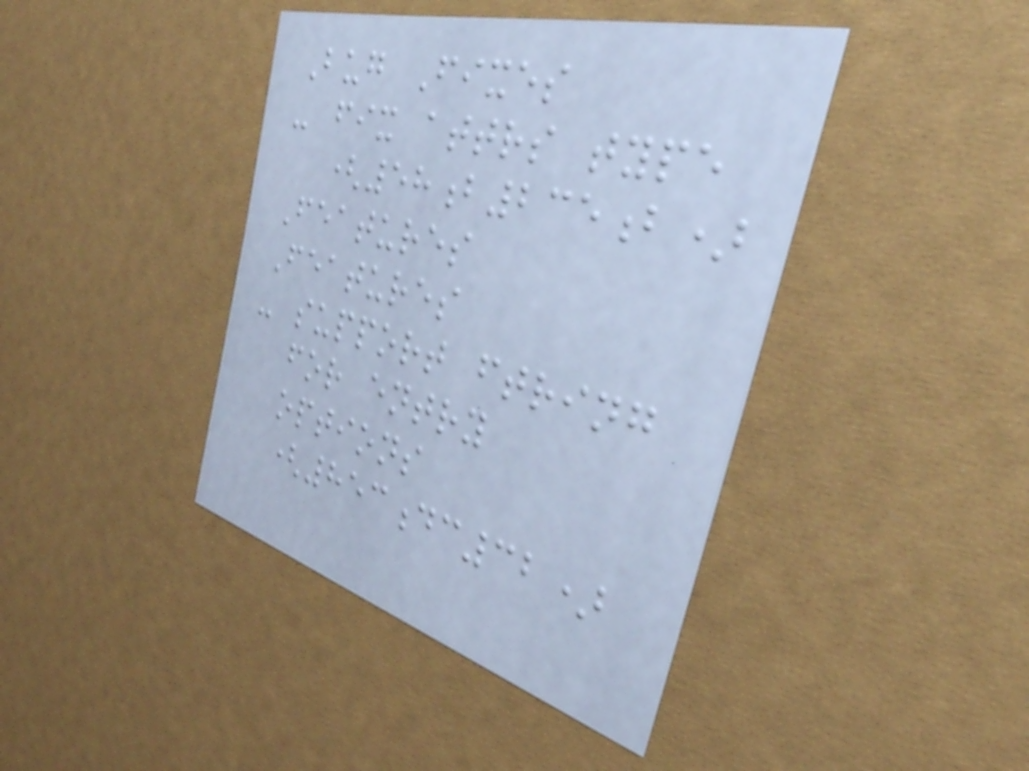Bug Fixes
- fix attrs type
(58b235b)
Features
Features
- support ftring
for entry
options
(853dc32)
